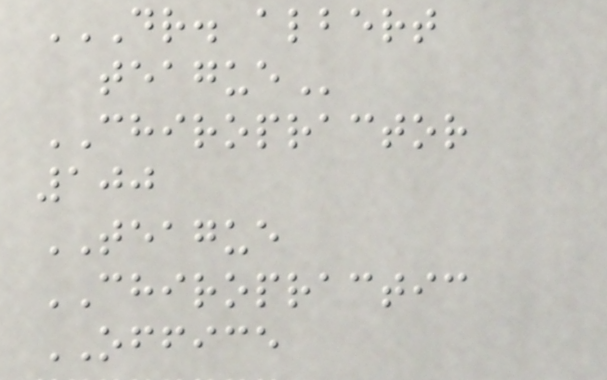DR. ALBERT
TEAGUE
CHIROPRACTOR
100
TEAGUE
CHIROPRACTIC
OFFICE
